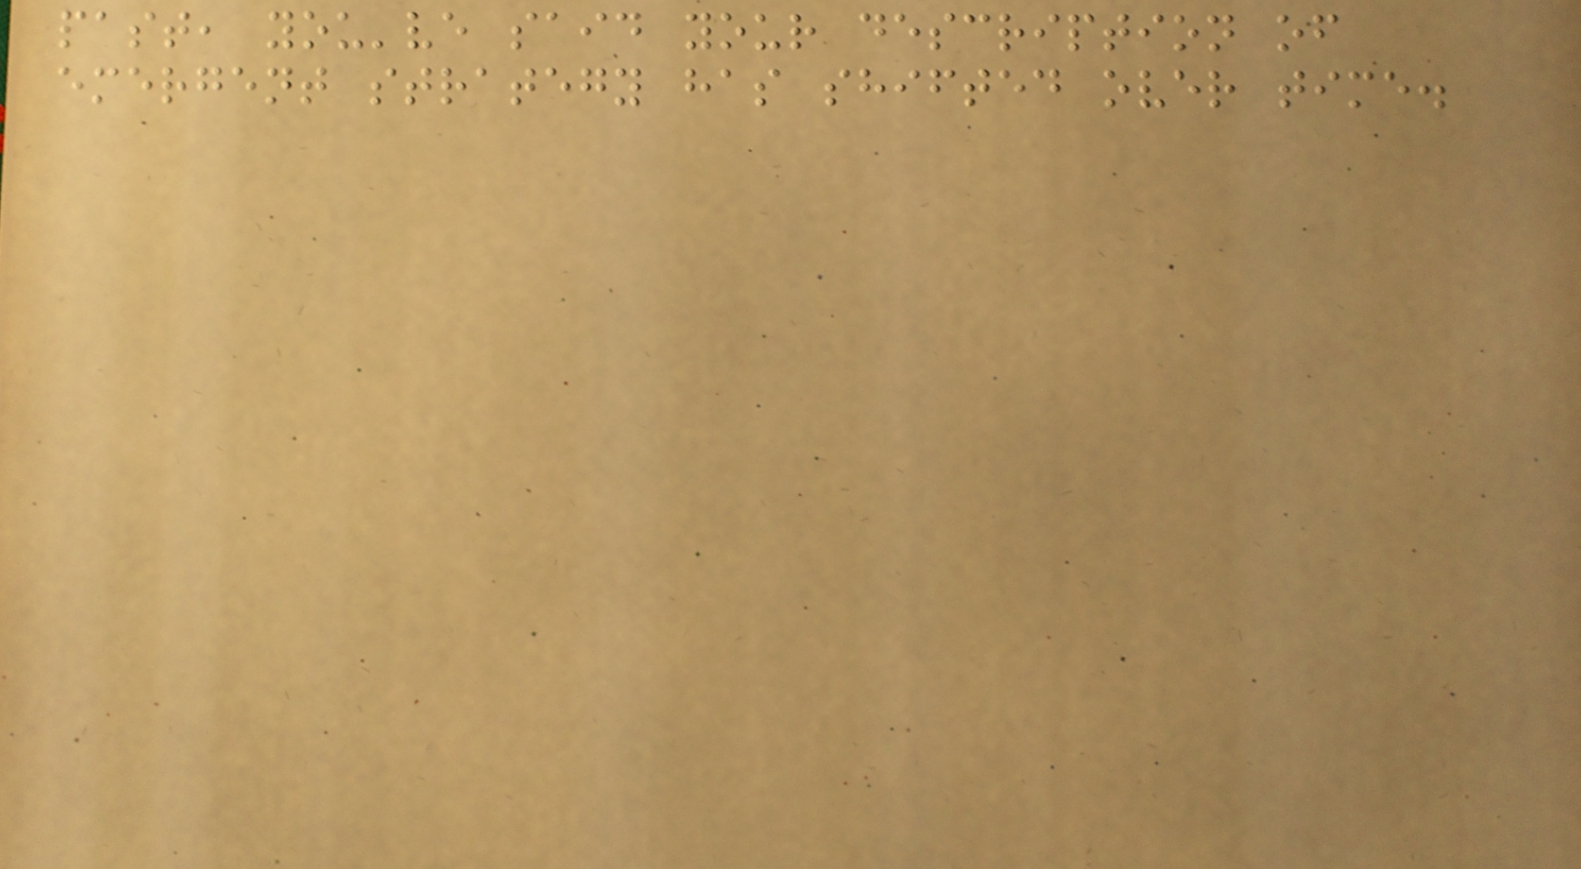past, you've said your description of
emergent strategy has shifted over time.
